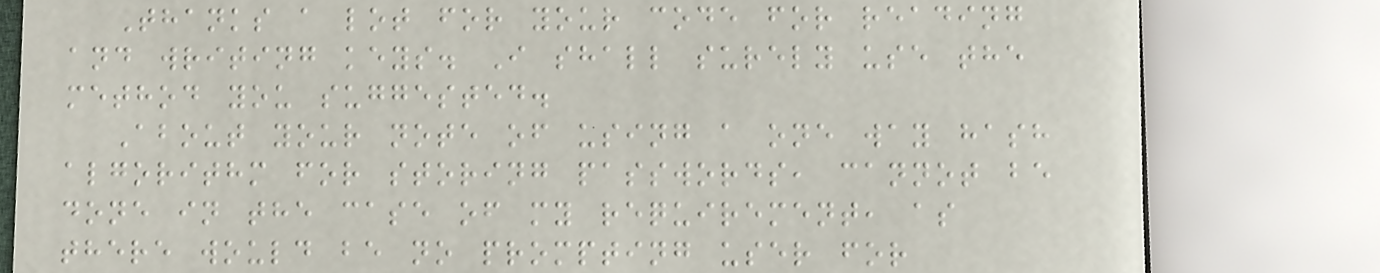Thanks a lot for your code for reading
and writing keys. I shall surely use the
method you suggested.
About your note of using a one way hash
algorithm for storing passwords, cannot be
done in the case of my requirement, as
there would be no prompting user for
